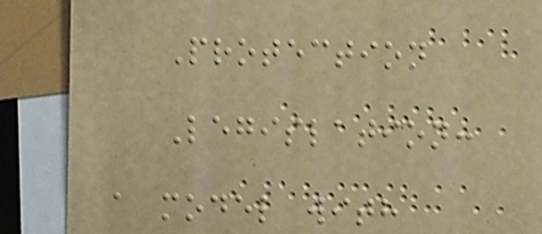Protection
Legislation:
a model with
